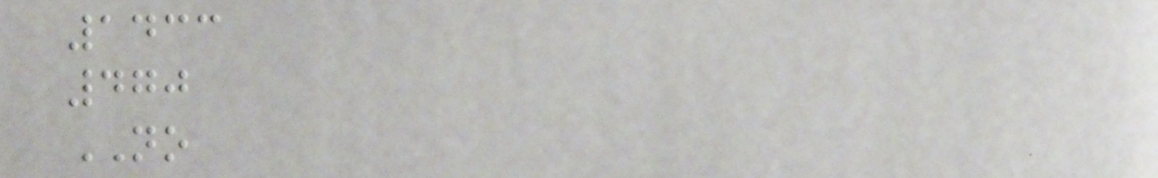1433
470
NO
